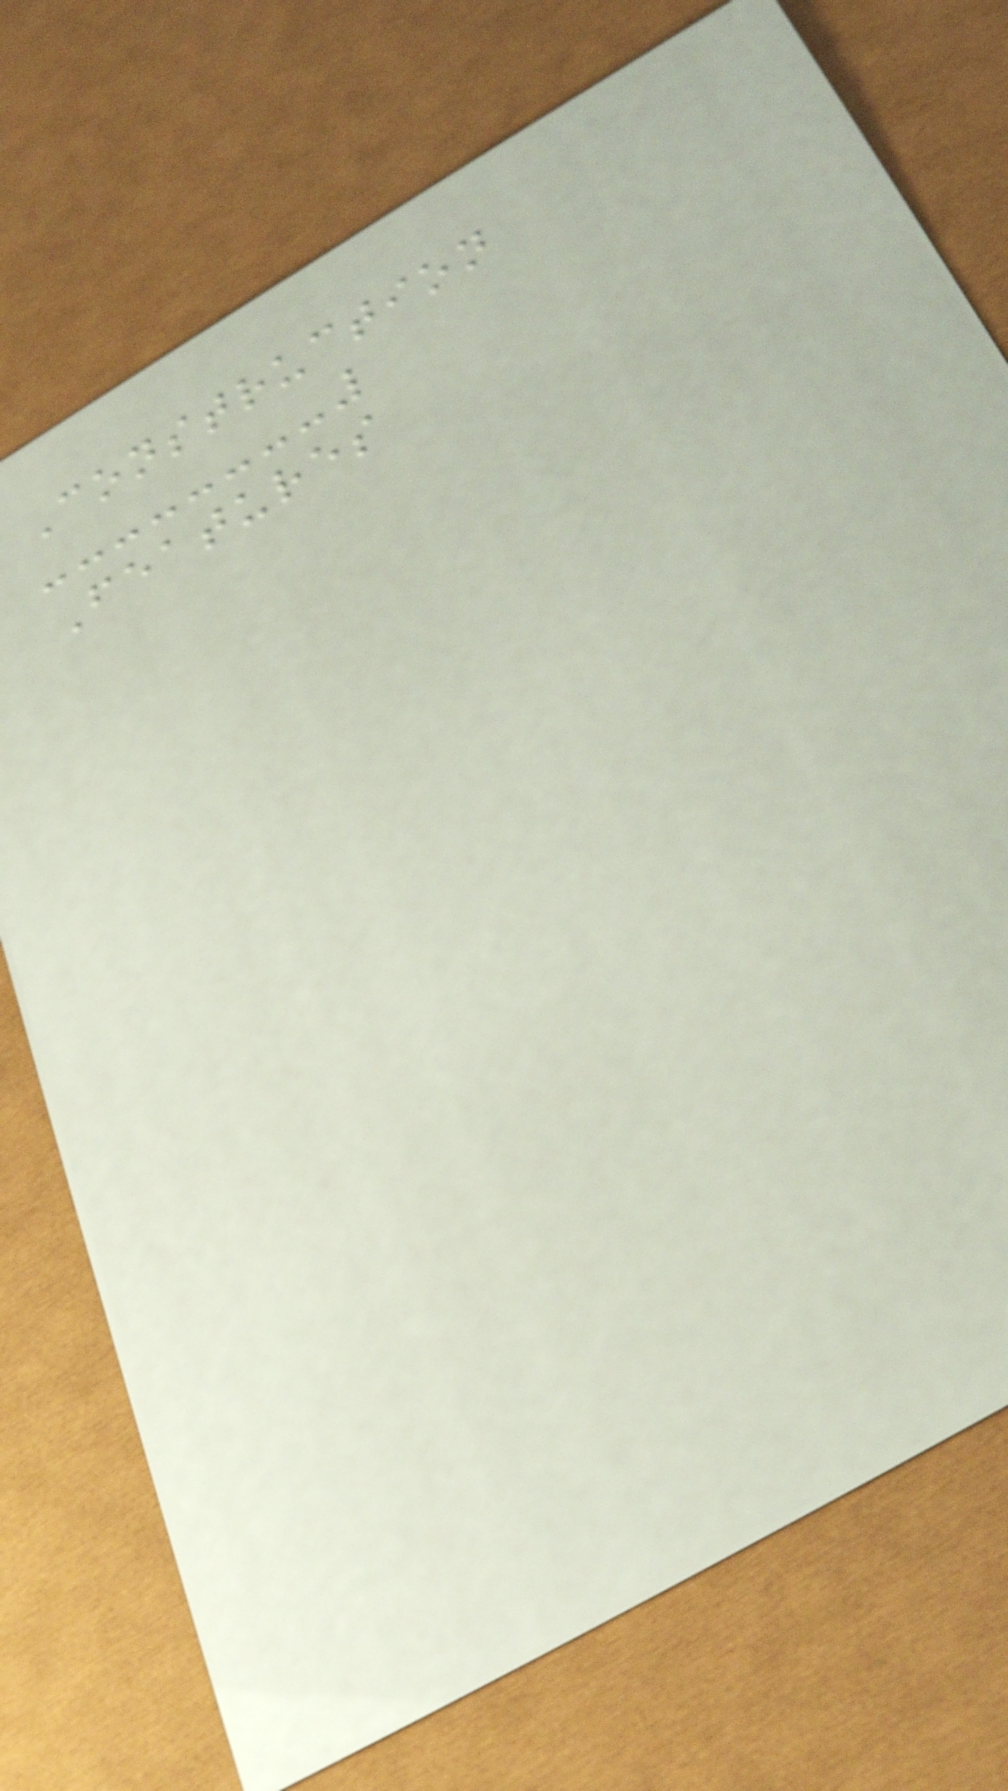Construction
Features
